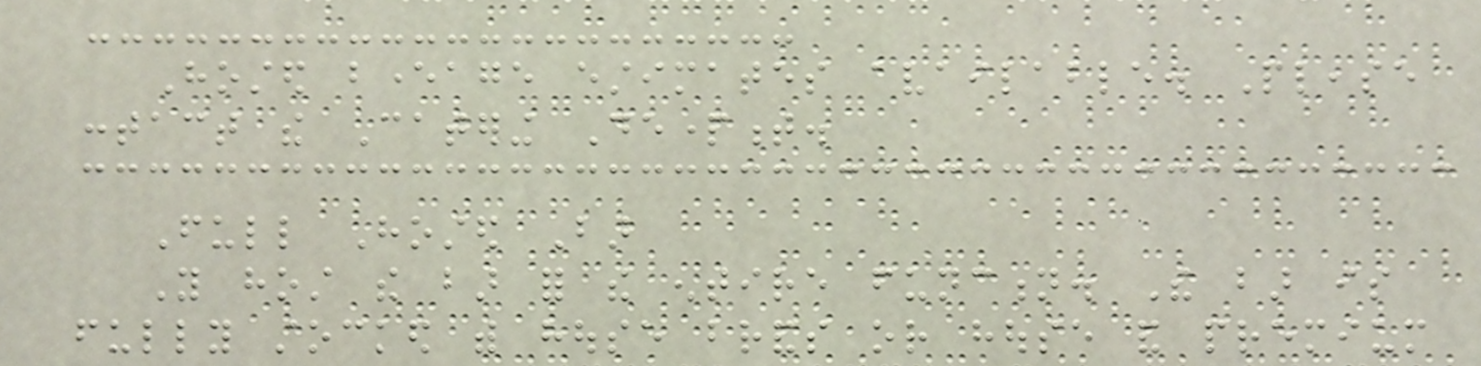Hosted beverage estimates available. Please
contact the Catering Department.
Full Hosted Bar
You host the bar for the entire function. The bar is
fully stocked with house brands or house and premium
